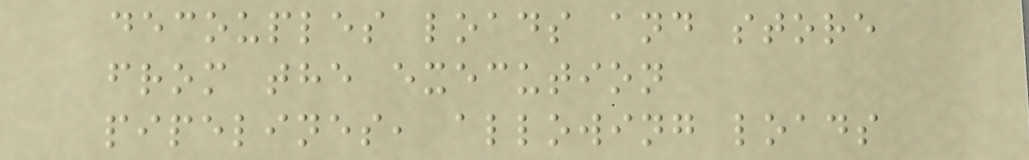decouples loads and store
from the execution
pipelines, allowing loads
